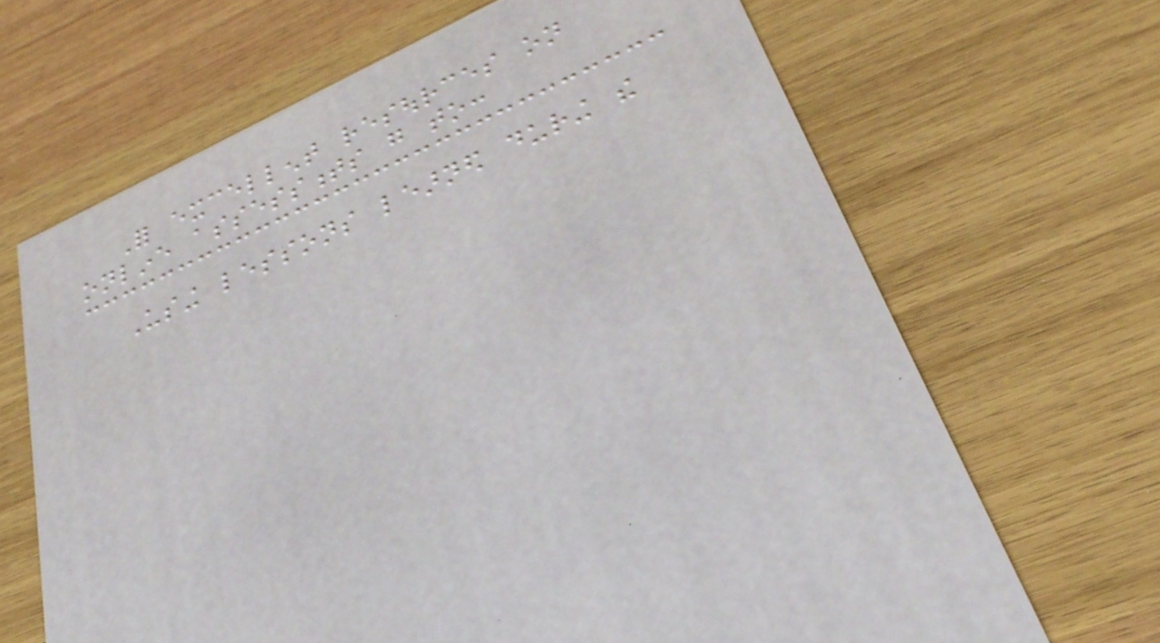For excellent resources on
online assessments go to:
Using lessons learned during the
